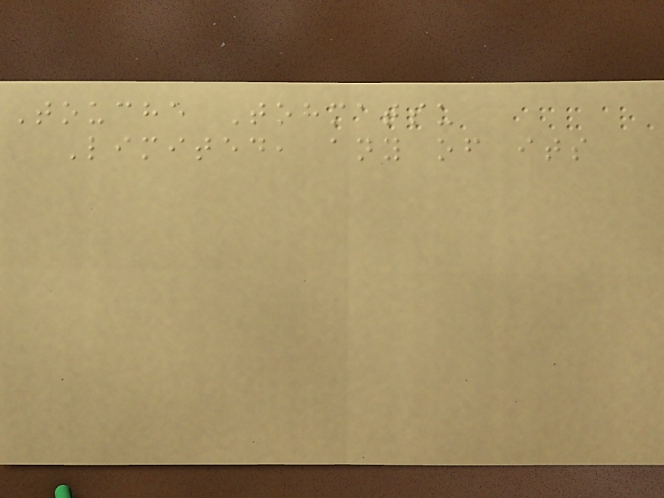Touche Tohmatsu
Limited, any of its
